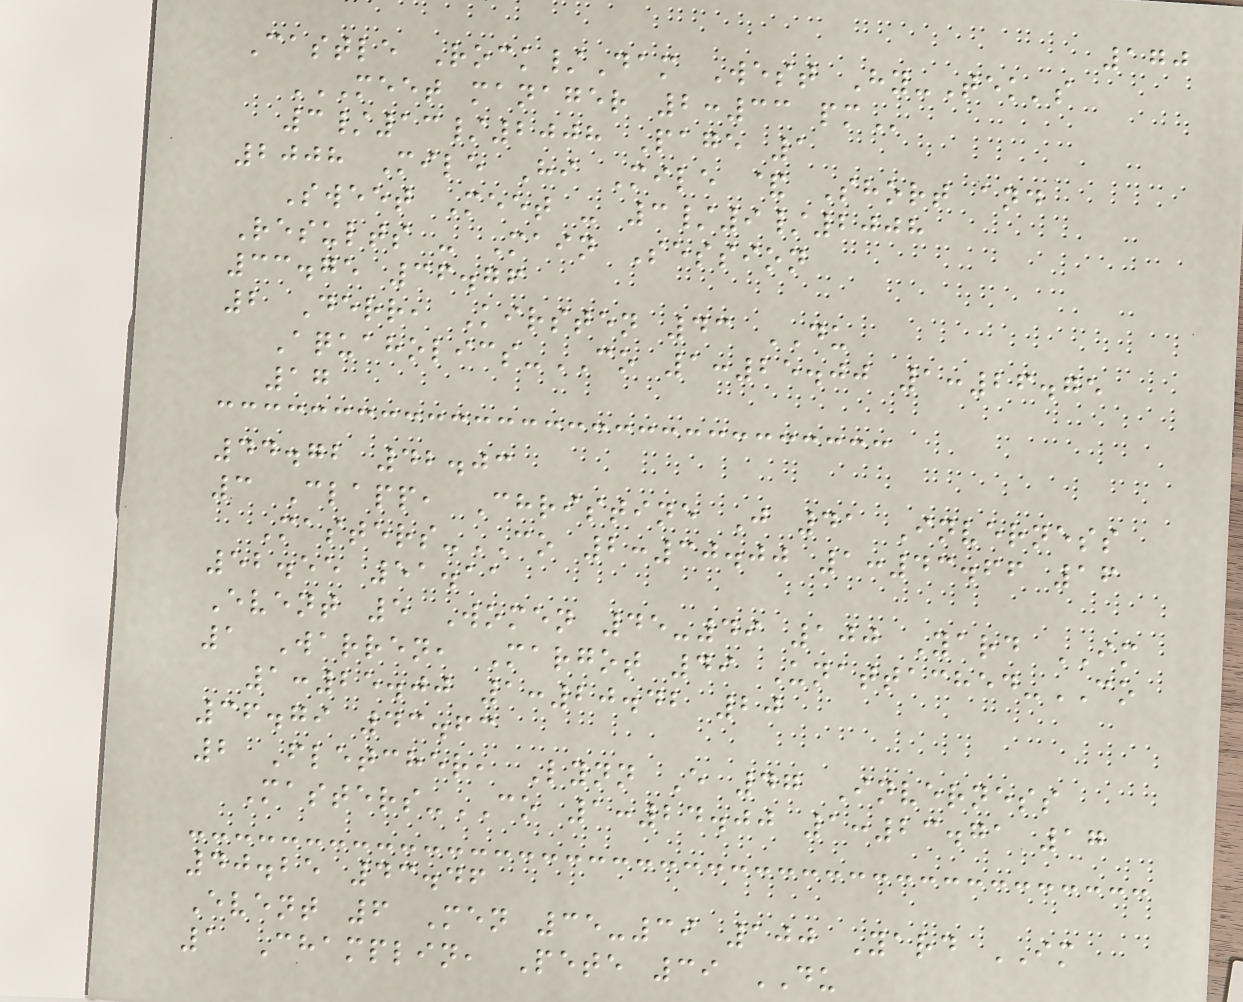170
Castle Rock/Dam West Hy-Tek's
MEET MANAGER 2:33 PM
3/13/2008 Page 1
2008 Mile Hi Mile & Short and
Sweet Meet - 3/9/2008
Results - Main Session
33.75 36.76
2 Derr, Kirsten 43 DU
Aquaholics-CO 1:25.00 1:26.75
17
44.72 42.03
3 Clapp, Christine J 41 Inverness
Masters-CO 2:30.00 1:43.66 16
52.55 51.11
Event 5 Women 45-49 100 Yard IM
1 Warren, Margot 49 Unattached-CO
1:25.00 1:20.42 20
36.79 43.63
2 Fletcher, Lynn E 47 Inverness
Masters-CO 1:24.00 1:23.71 17
40.25 43.46
Event 6 Men 35-39 100 Yard IM
1 Champlin, Pete 39 DU
